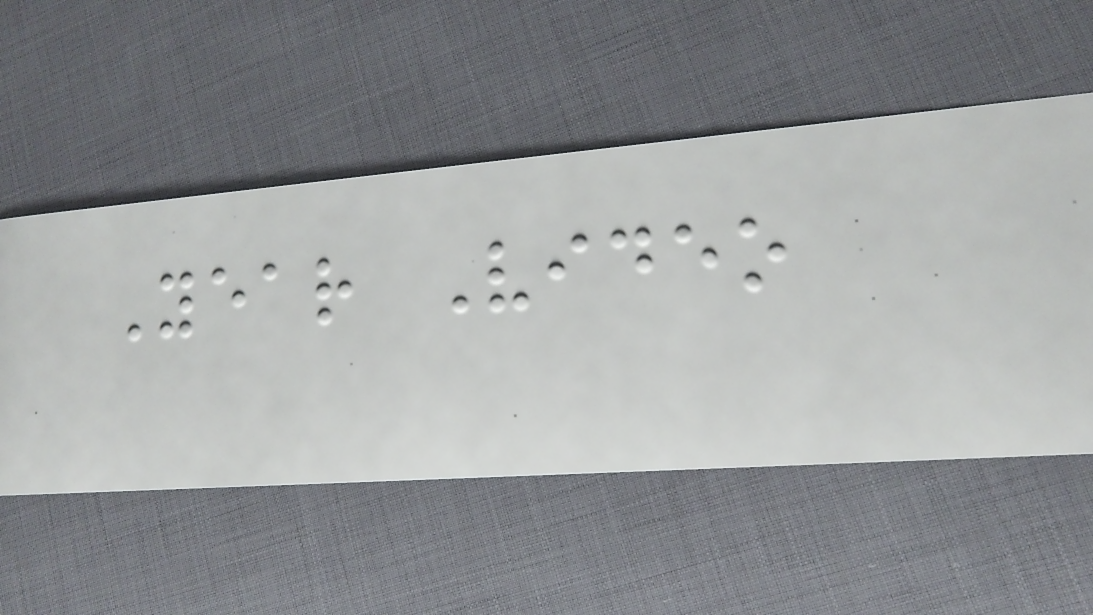Year Video
